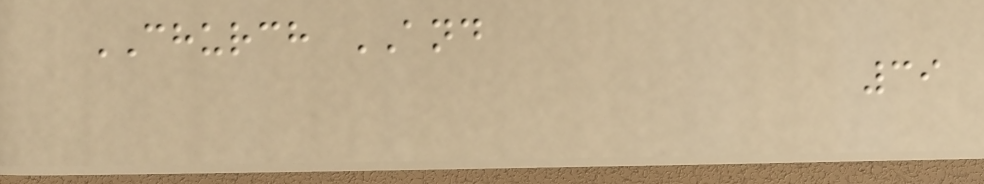CHURCH AND
39
